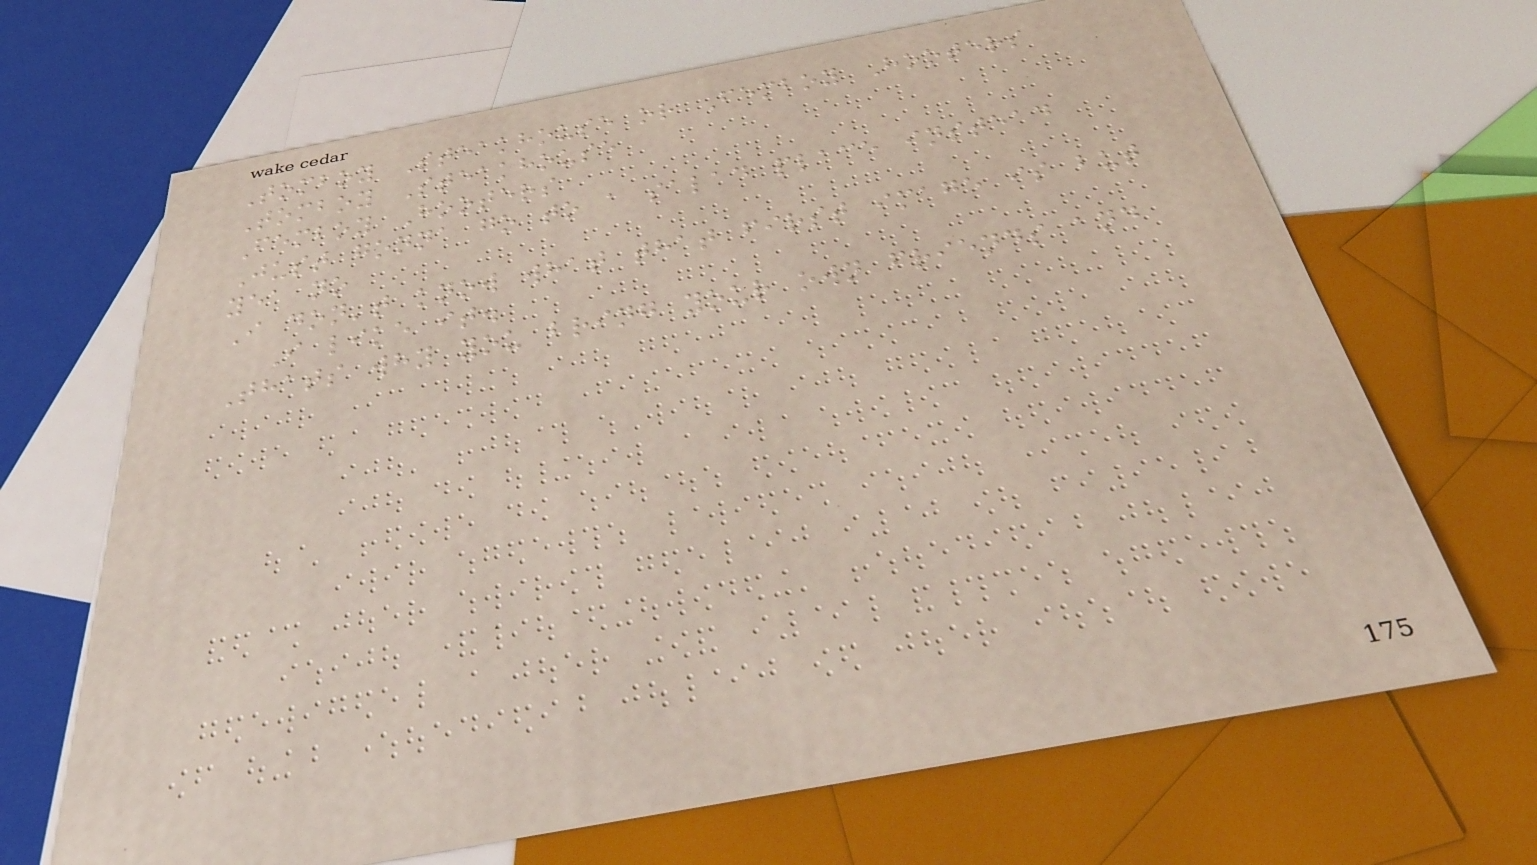Tomboy Steakhouse or Femboy Hooters
Tomboy Steakhouse
Femboy Hooters
Just gonna go to a salad place instead
yea no
I don't know what that first image is but
I like it.
Thats why you bring your own friends and
